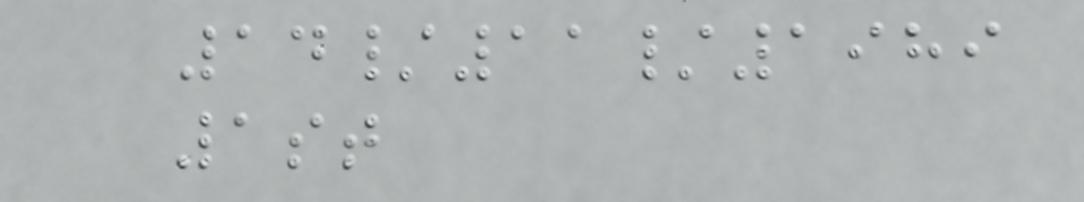14/11/1989
1st
